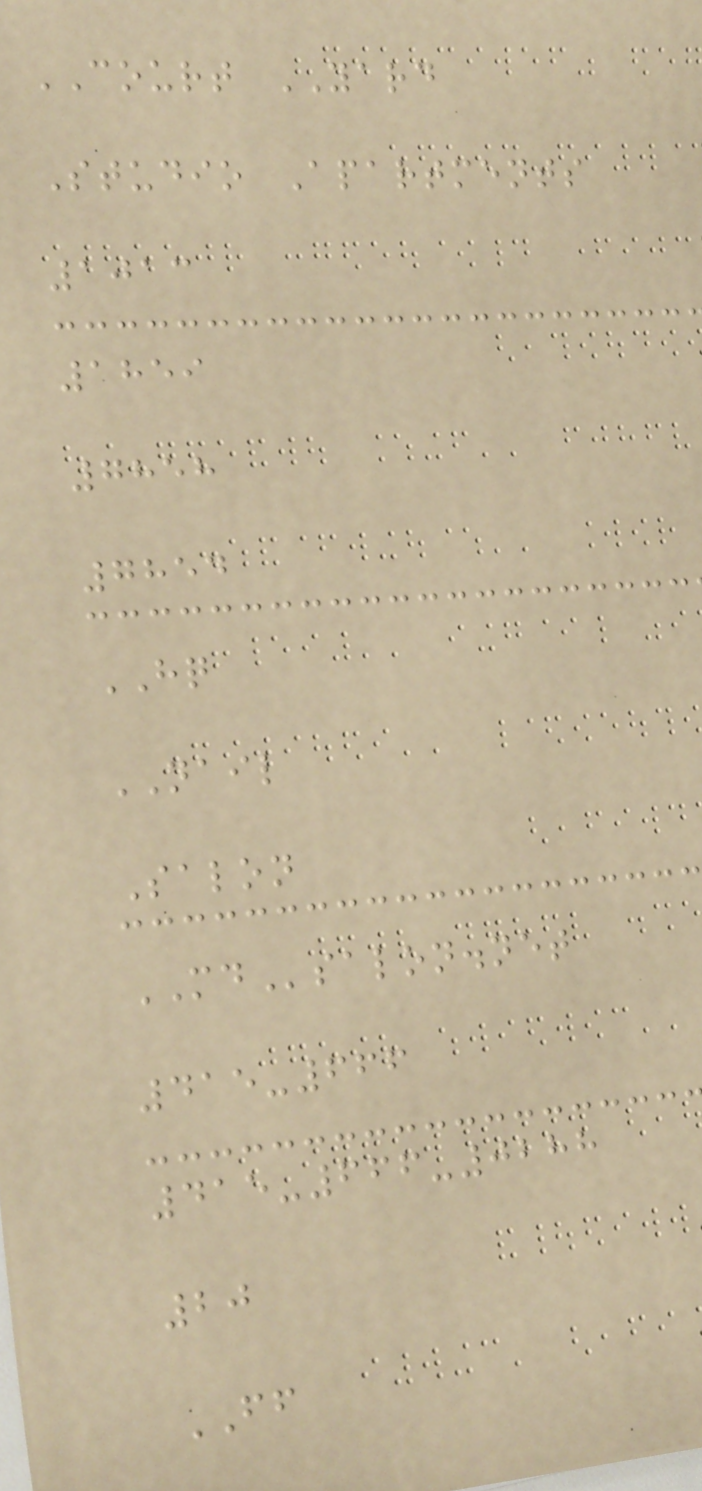COURT YARD
Studio Apartments
1013
1859
7858
7854
HQ
NAIL
Salon
MDsalon.net
415-666
415-666-0288
20
FF
